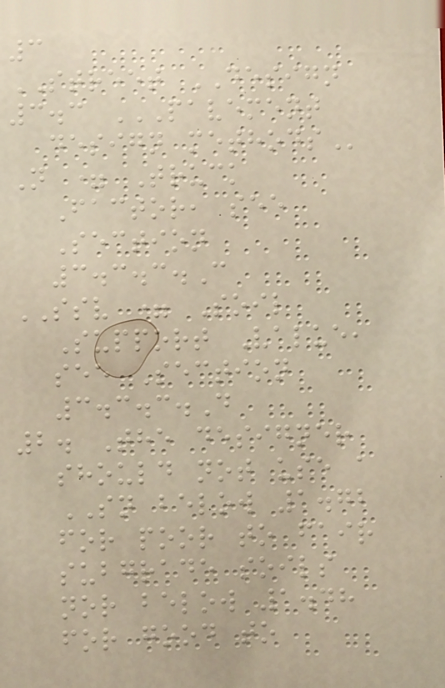3
STREET DESIGN
3.3 PAVEMENT
DESIGN METHODS
N = Truck
Factor, see
Section
3.3.3.C
SSV = Soil
Support Value,
see Section
3.3.3.D
2. The designer
should not use a
SN below 1.72
for poor to fair
subgrade soils
nor below 1.48
for good to
